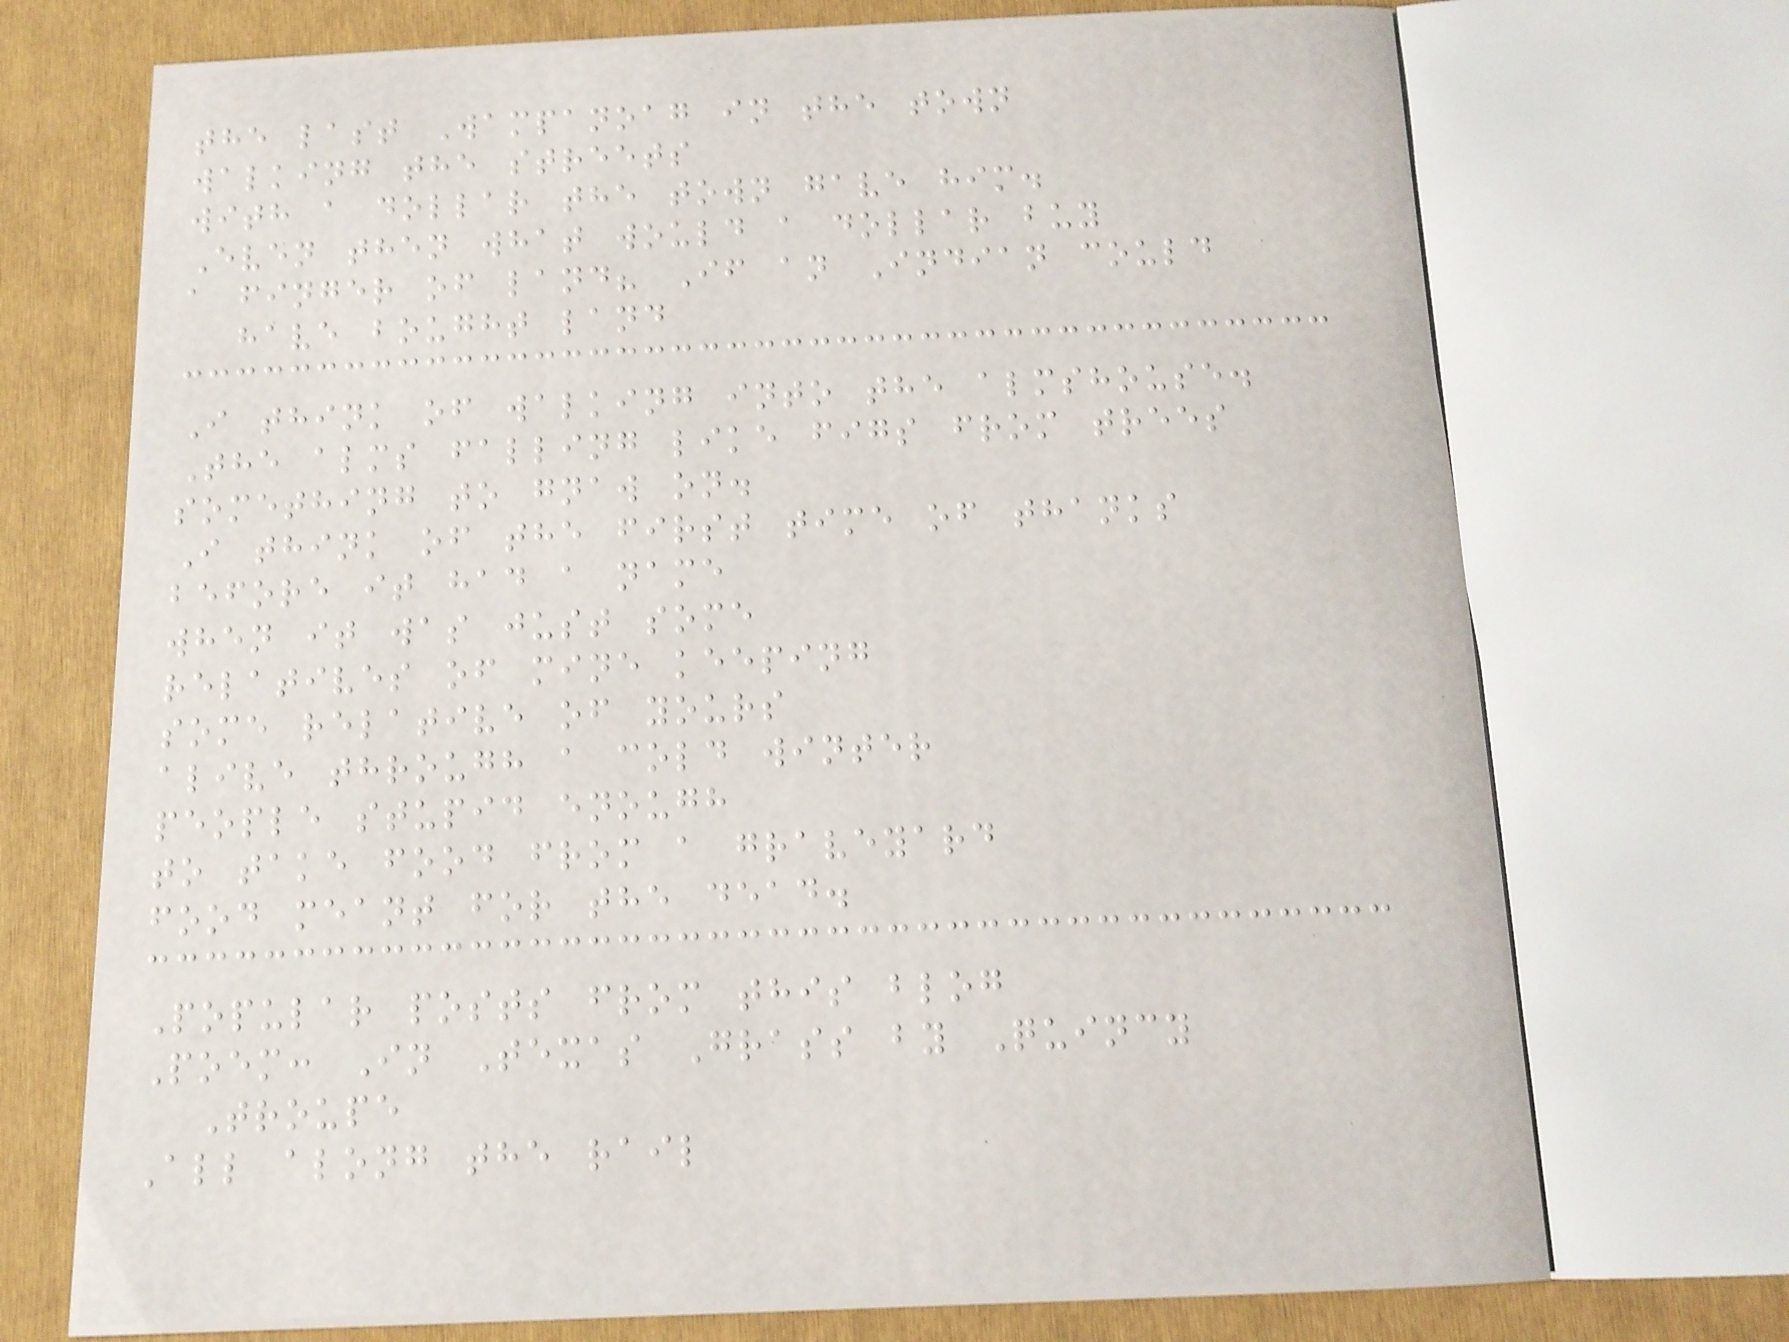the last Wampanoag in the town
walking the streets
with a dollar the town gave him.
Even then what would a dollar buy
a finger of land? If an Indian could
have bought land
I think of walking into the almshouse.
The alms falling like figs from trees
something to gnaw on.
I think of the first time of thanks
before it had a name
when it was just some
relatives of mine keeping
some relative of yours
alive through a cold winter
people stupid enough
to take food from a graveyard
food meant for the dead.
Popular posts from this blog
Poem: In Texas Grass by Quincy
Troupe
All along the rail
